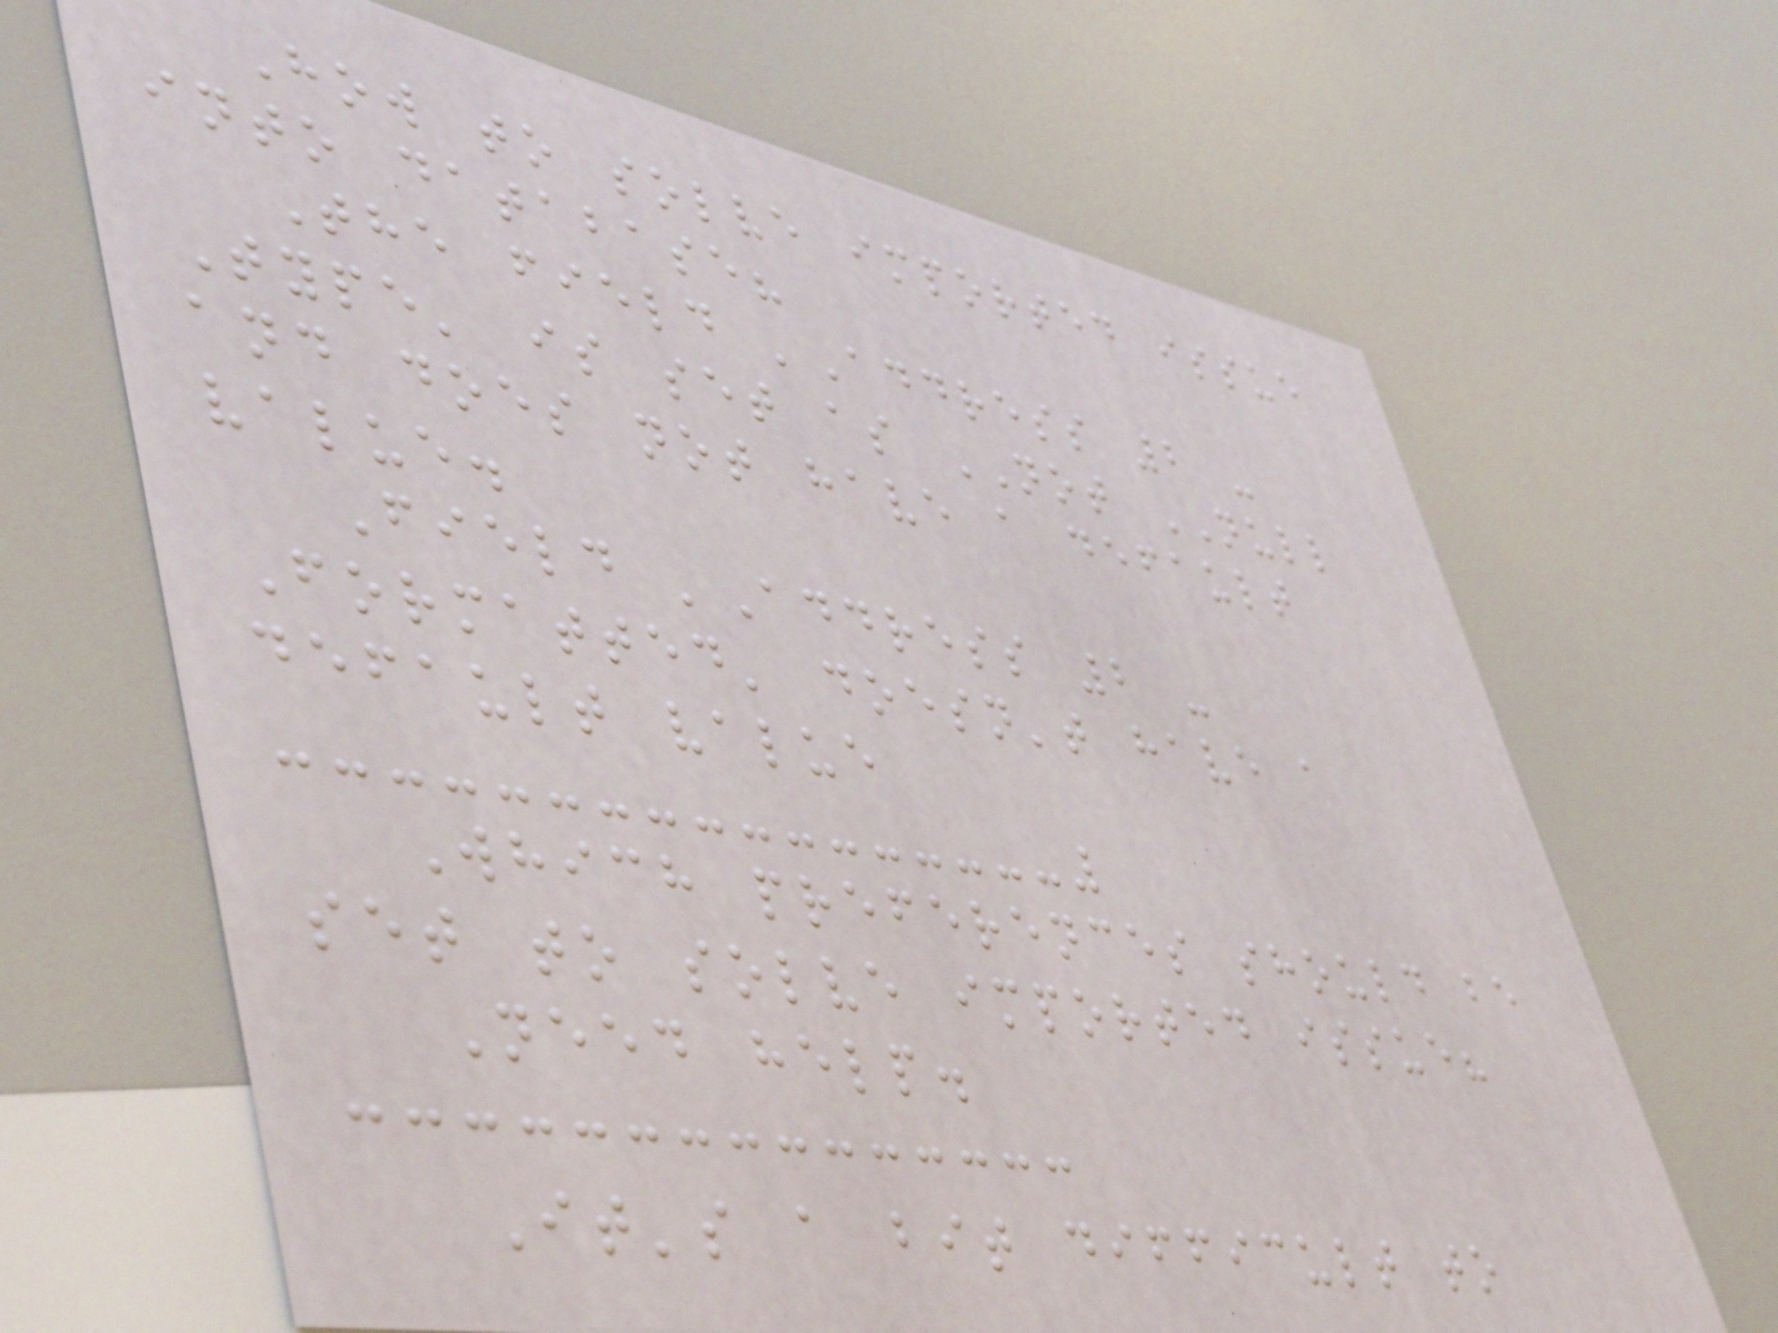How to solve imported issue
into database?
The field 'Address 2 -
Type' is set as NOT NULL
and does not have a default
value.
Field 'Address 2 -
Formatted' doesn't have a
default value
Which preferences should be
set to solve imported issue?
Need help.
It's a bit difficult to
